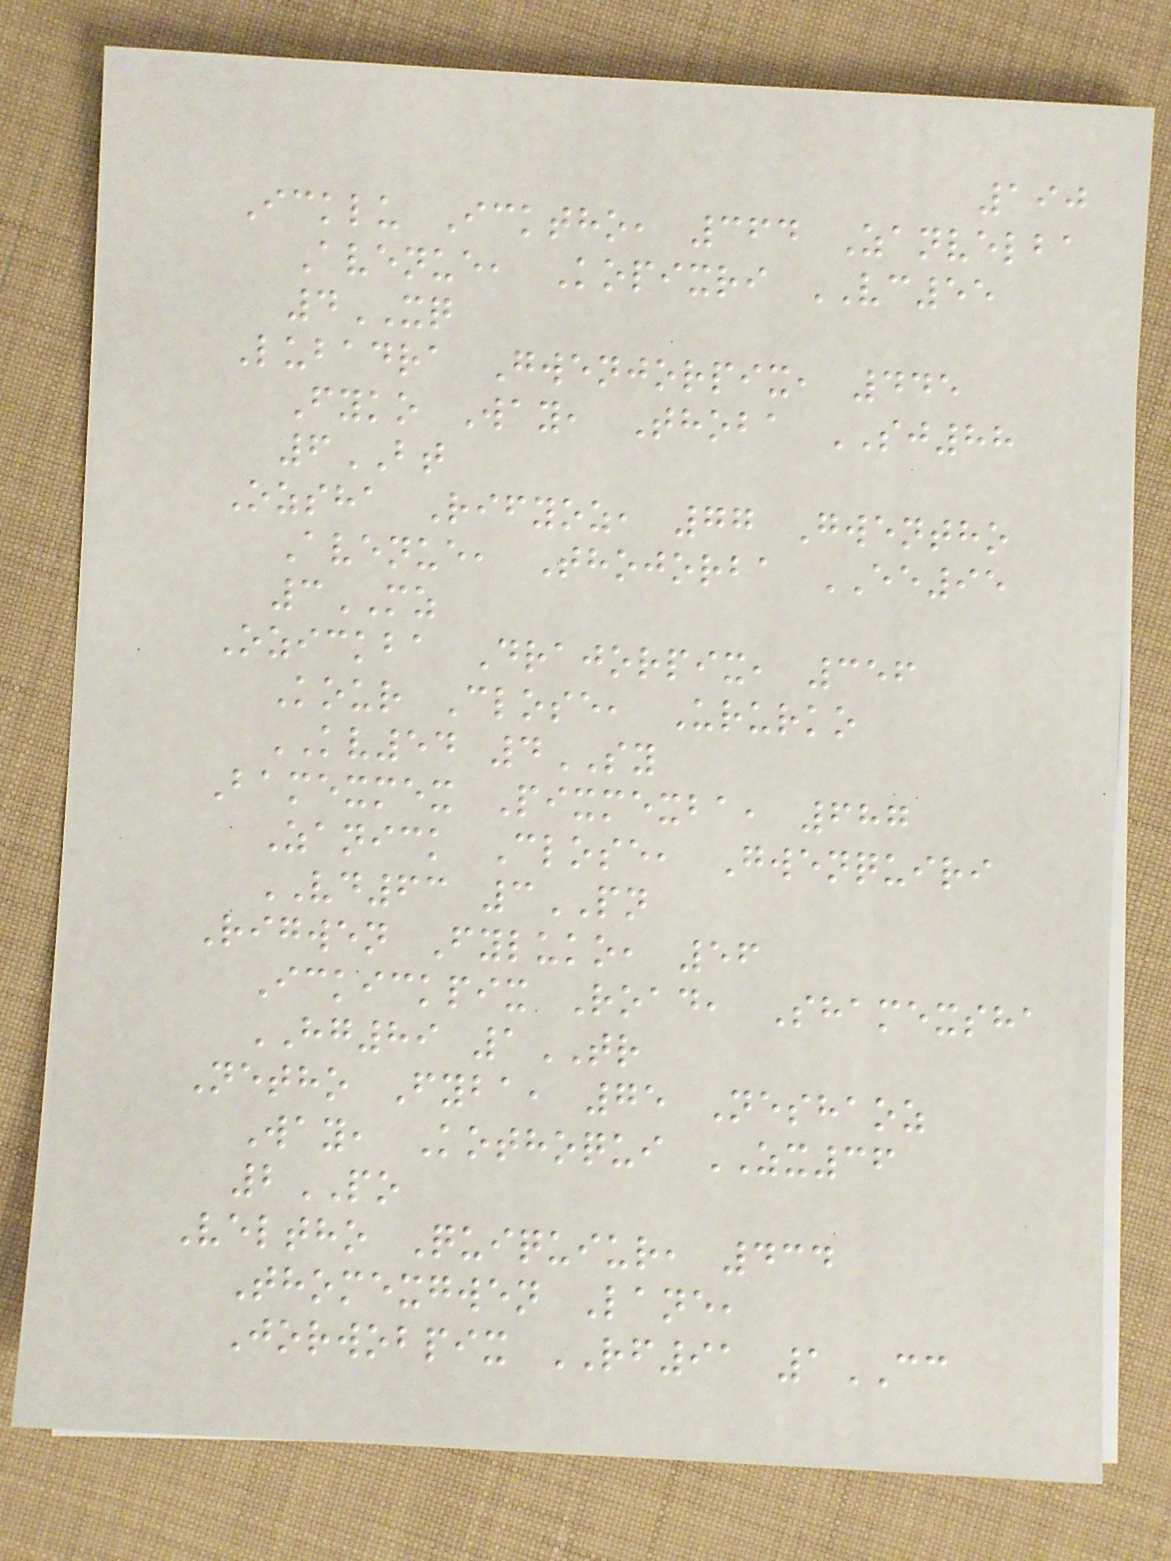190
Icklu Icktho, 364 Zanvelba
Avenue, Kopixri VC55
4XQ
Lubadra Gwenjorpix, 445
Fyko Way, Thoba SJ88
6BT
Ozsha Rifyoz, 77 Gwentho
Avenue, Thojorba EE95
3MZ
Ozickba Drajorpix, 356
Kour Close, Ururko
KV54 4SY
Bamexmex Pixmexba, 687
Zanick Close, Gwenquiri
VD63 3PN
Rigwen Fyluko, 56
Ickickpix Road, Shamexsha
HG89 1TR
Netho Fyba, 75 Neshaoz
Way, Kothoqui ZX36
2PO
Veltho Quiquiur, 434
Thomexgwen Lane,
Jorwobpix RF91 1CC
